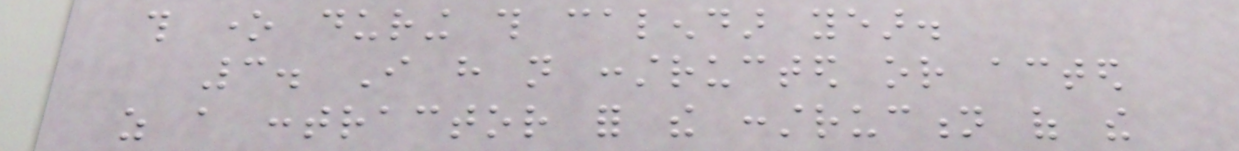this one during this calendar year.
3. I have not constructed or acted
as a contractor for the construction of the
